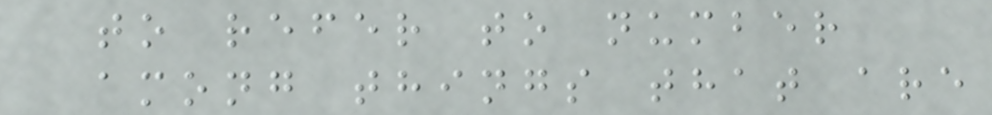to refer to number
among things that are
